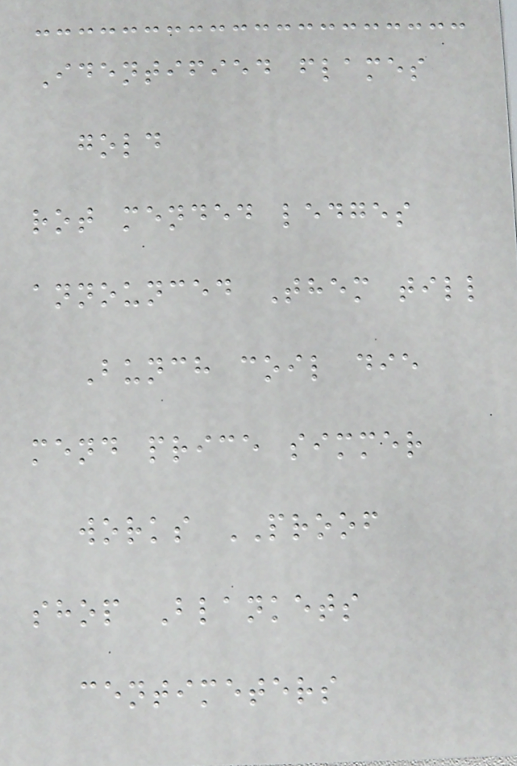Identified flames
gold
rot mended ledges
announced Them till
Bunch coil die
mend price simmer
works PROOF
shop Blankets
centimeters
